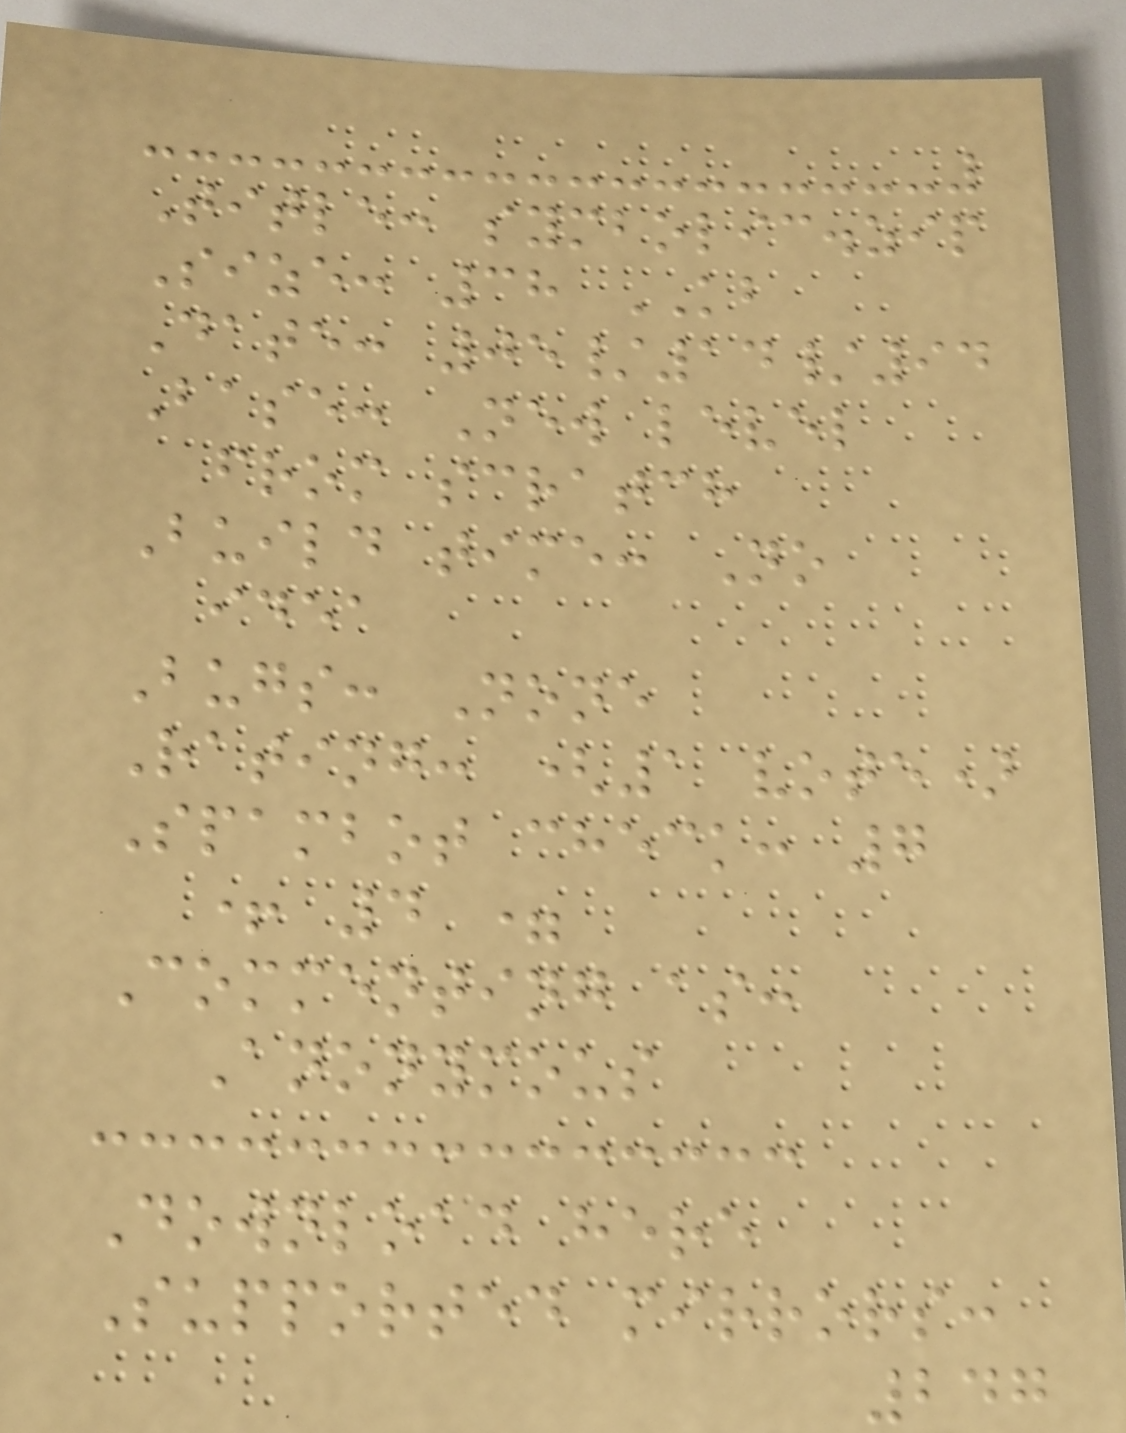Title: symbolic.zip
Size: 38 KB
Date: 05/14/94
Base: New level
from scratch
Build time: No
idea
Bugs: None
Rating: (1 vote)
Spambot check: 7
+ 4 =
Commenting as:
Anonymous
Download here
Supported mirrors:
247
